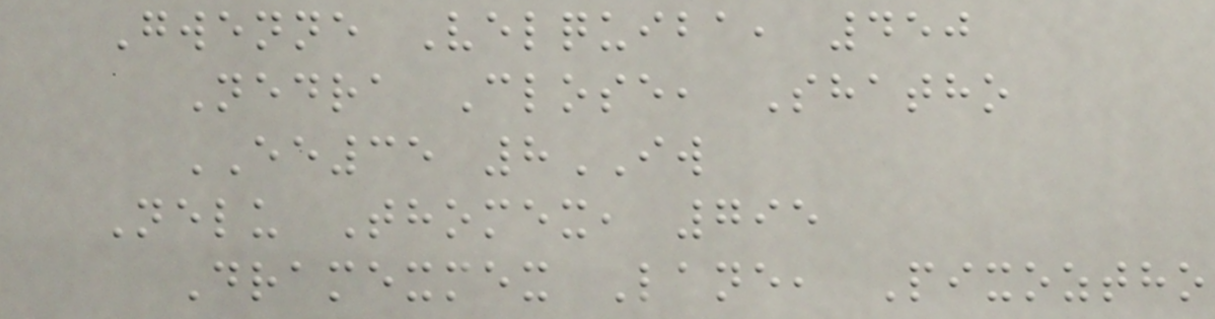Gwenne Velquiba, 450
Nedra Close, Shatho
EE35 8IW
Nelu Thomex, 795
Dramexmex Lane, Pixoztho
